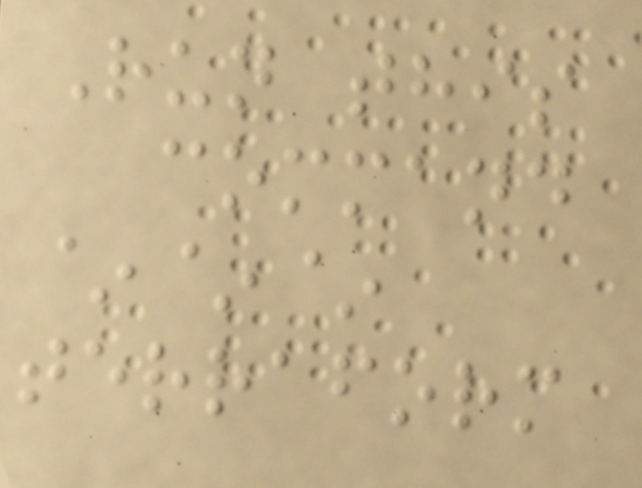Run this
command
~~~
terraform
